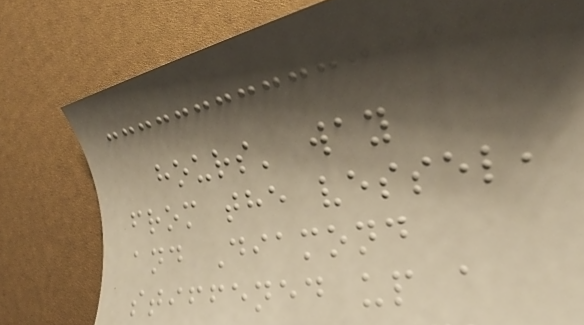hours' way
from the vessel,
and Diamond
stiffened up a
